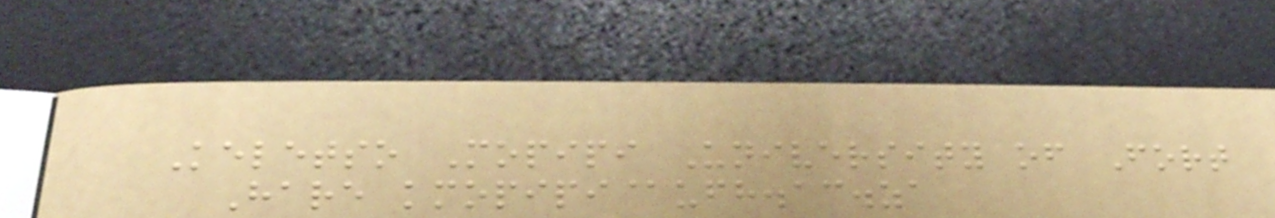Keletso Mopipi University of Fort
Hare kmopipi@ufh.ac.za
